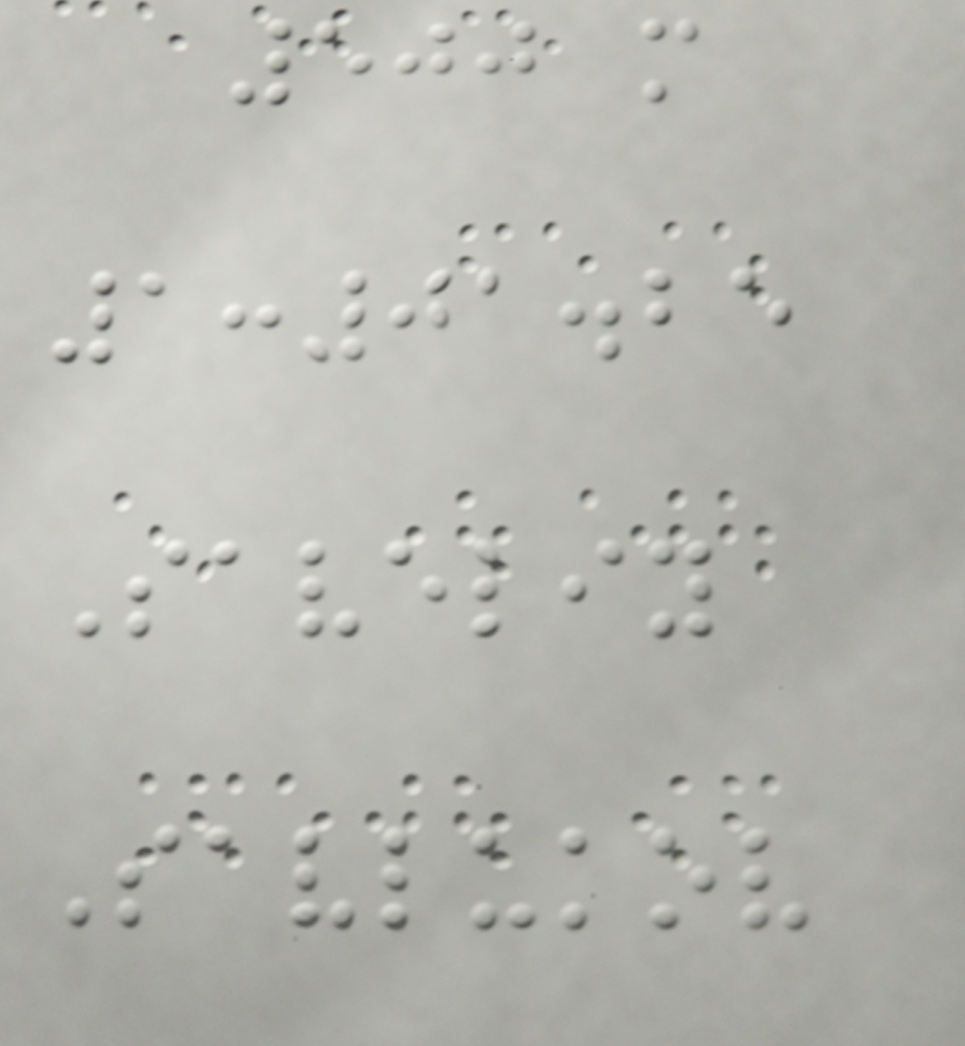500 m
1:01.25
Saveliy
Savlukov
